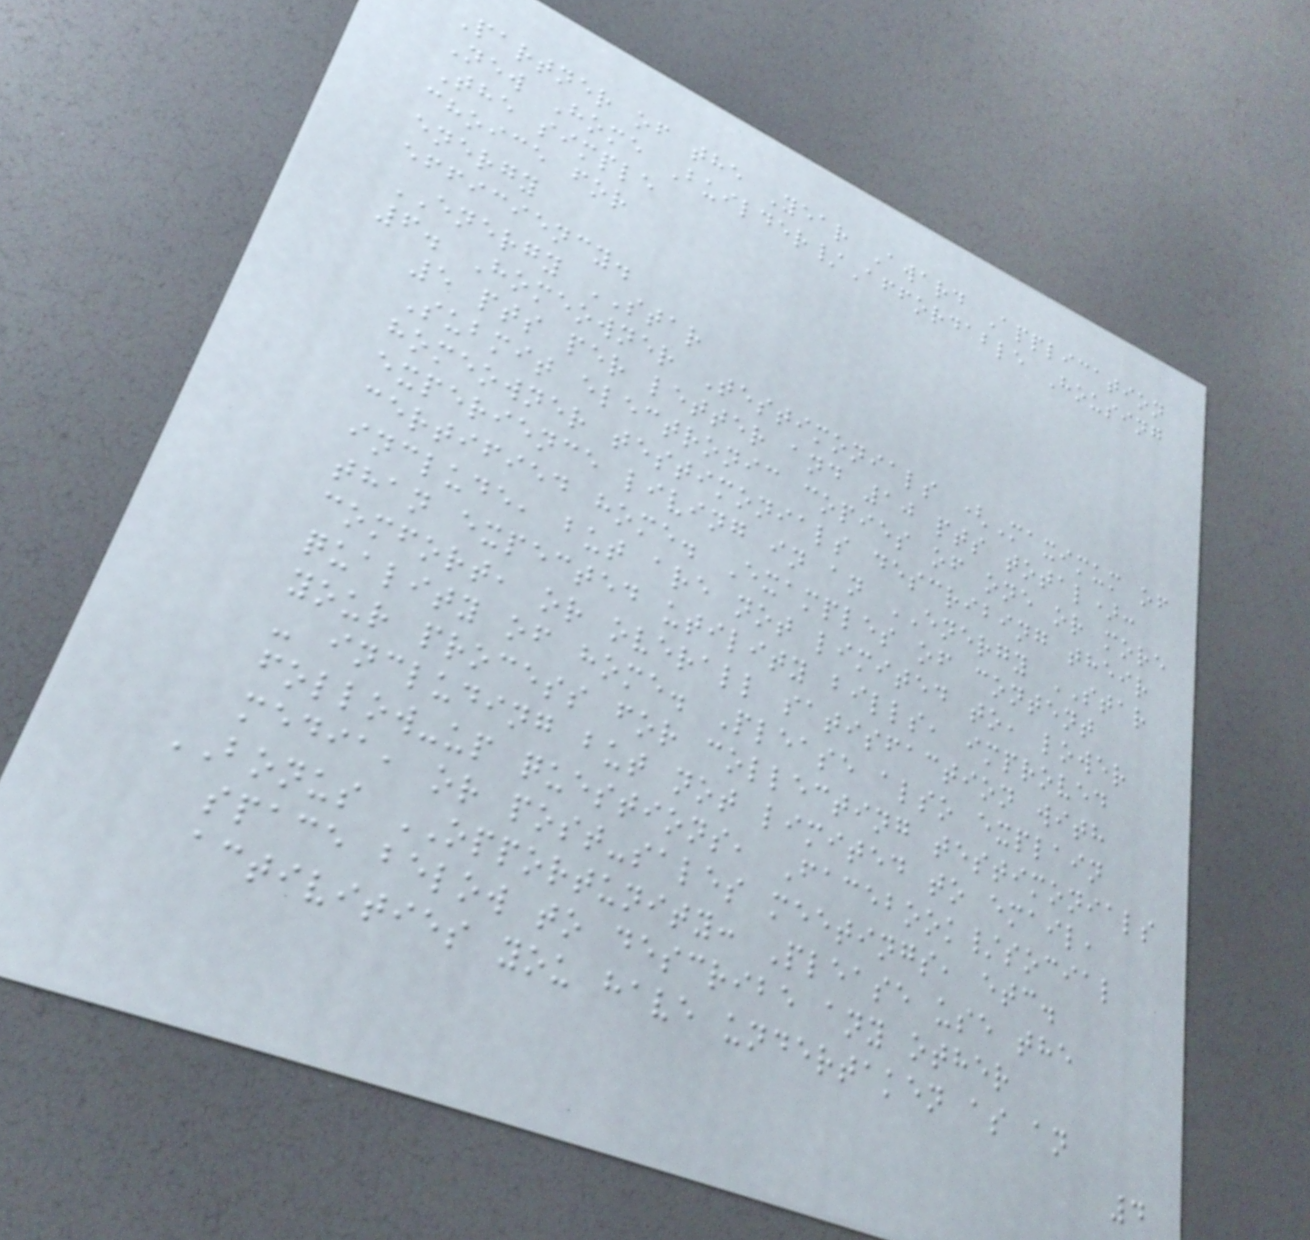Partner of the Year Award Application
New Home Builder/Affordable Housing
The simple
choice for
energy
efficiency.
ENERGY STAR
6. Homeowner Testimonials (Maximum of
5 pts per letter and 10 pts total):
Submit electronic copies of one or more
homeowner testimonials describing their
experience living in an ENERGY STAR
certified home. Examples of content
include, but are not limited to, lower
than expected utility bills, improved
comfort, or overall satisfaction with
quality of home. Please also explain
your process for collecting testimonials
- including but not limited to email,
follow-up questions, Facebook/social
media, or post-sales meetings, etc.
BONUS OPPORTUNITY: Please use the
space below to describe any other
activities you have undertaken as an
4
